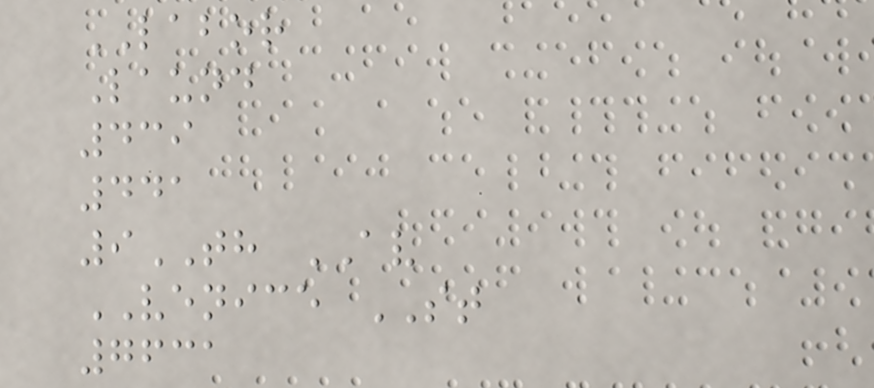LABOR
Laund
439
441
9TH AV
VENICE ST
7631
